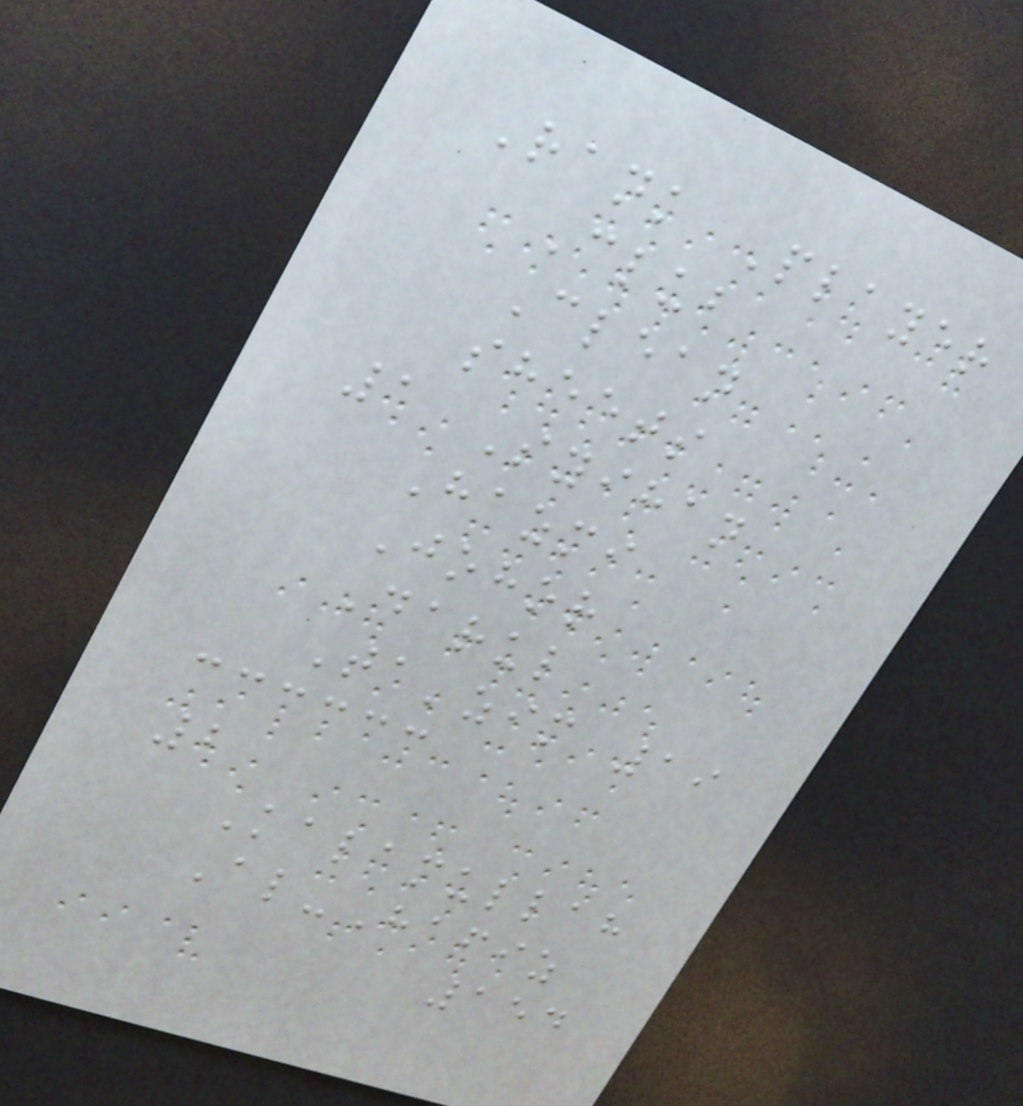Rank Player
Club
Clean
sheets
1 Syihan
Hazmi
Johor
Darul
Ta'zim 19
2
Kalamullah
Al-Hafiz
154
